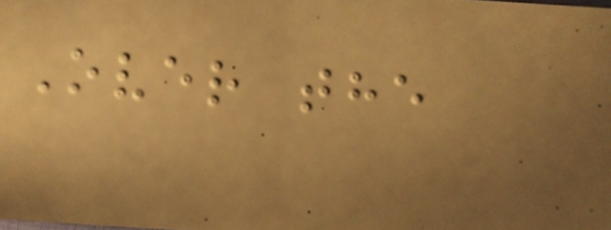Over the
